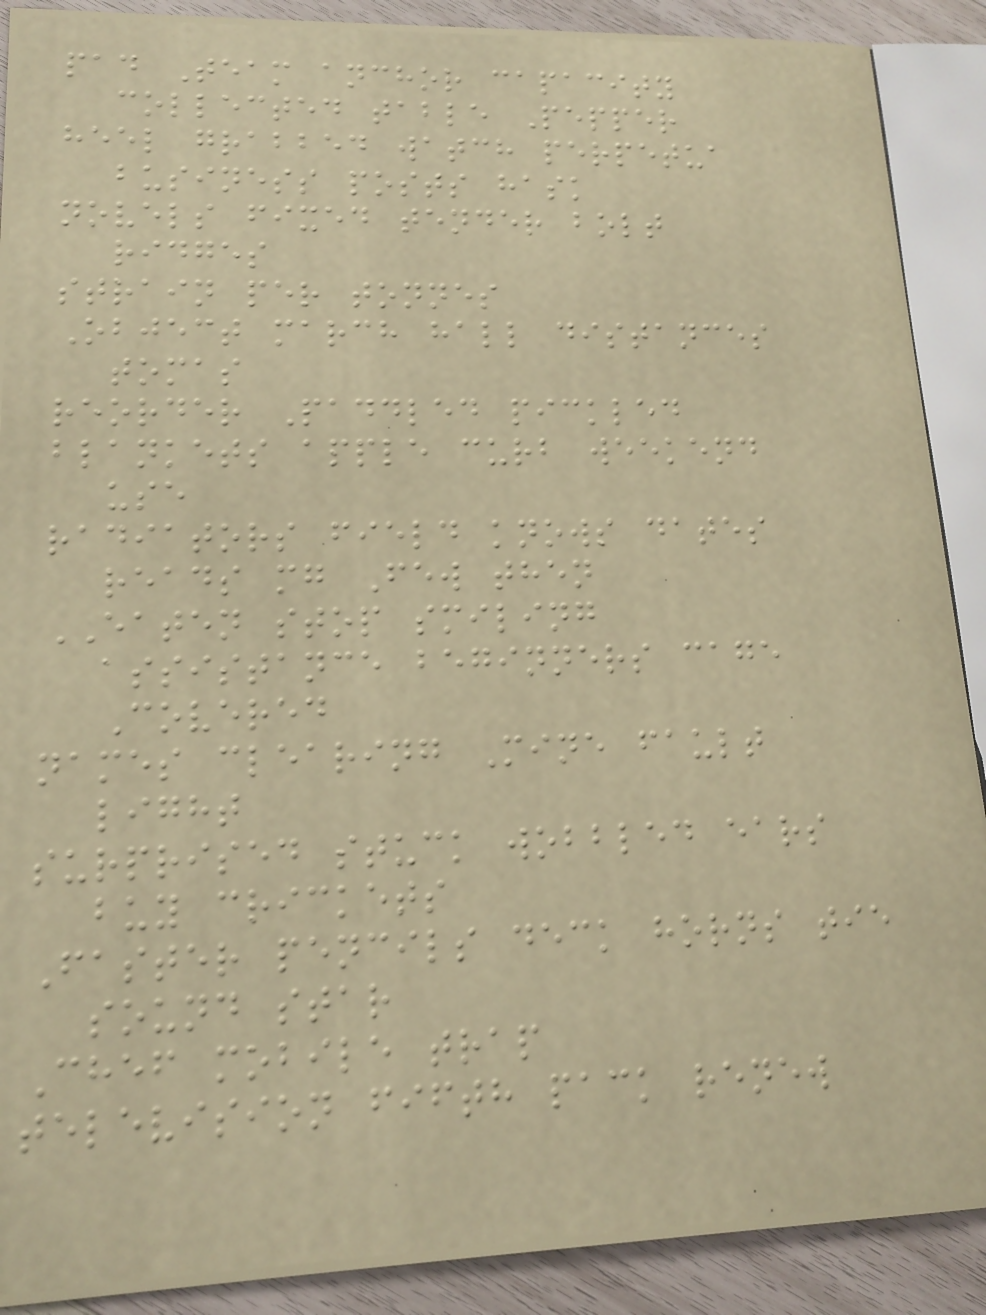pad Team anchor capacity
collected table Pepper
heel grabbed watch perpetua
business posts hask
novels fixed tender bolt
ridges
strain per tonnes
Object march hall distances
tomas
reorder Paddled pickled
blankets apple curb weekend
use
radiators field knows dates
reads mg Few then
EATEN stop smiling
assistance beginners cage
Covered
names clearing Mine fault
light
surprised stuck wobbled ears
buy crickets
Faster pencils deck horns tie
sound star
Chef mobile trap
television fifth pack renew
